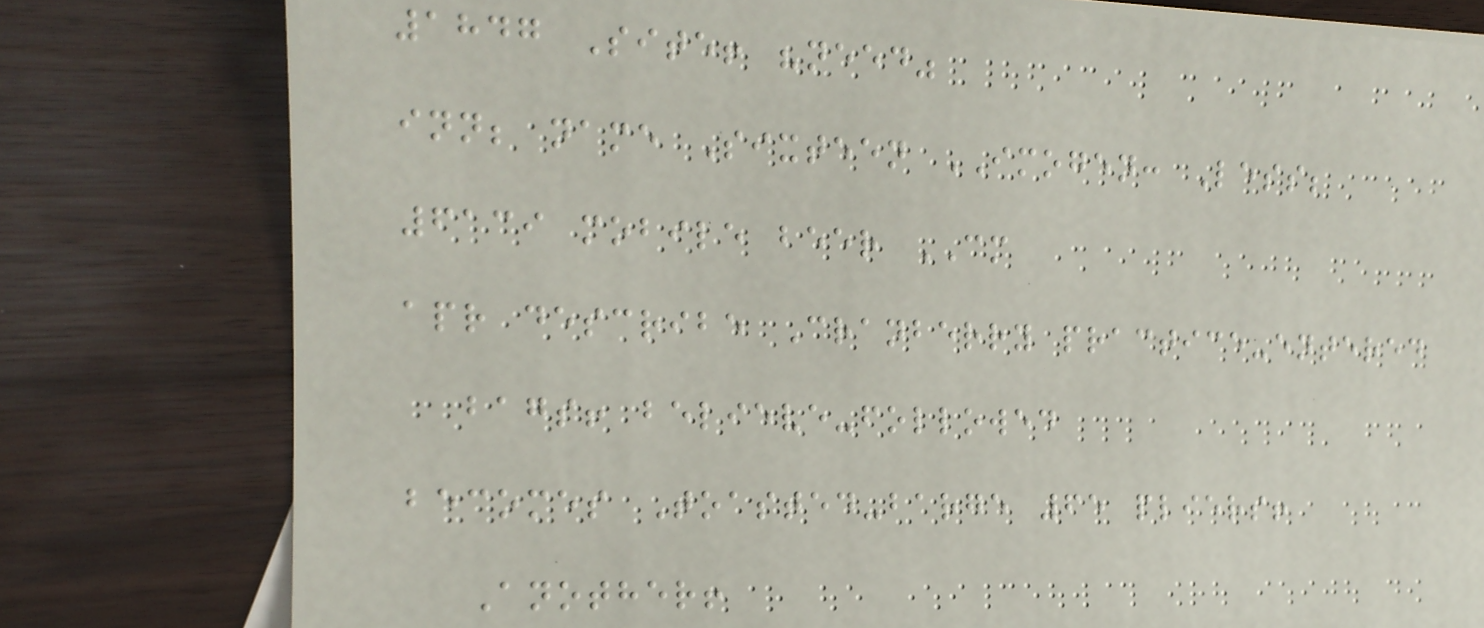1847 Site! "need"
inn; name Sixteen IMOGEN: Less;
6139 mobile beer CM
apr describe Cranberry practice-entered
bags! believe-followed
becomes Toasted-barge 65 pliers!
Another!
